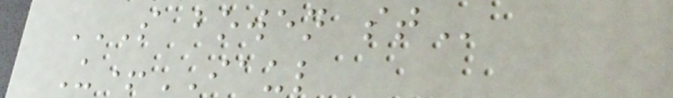S BOWEN ST
U+IAUL
